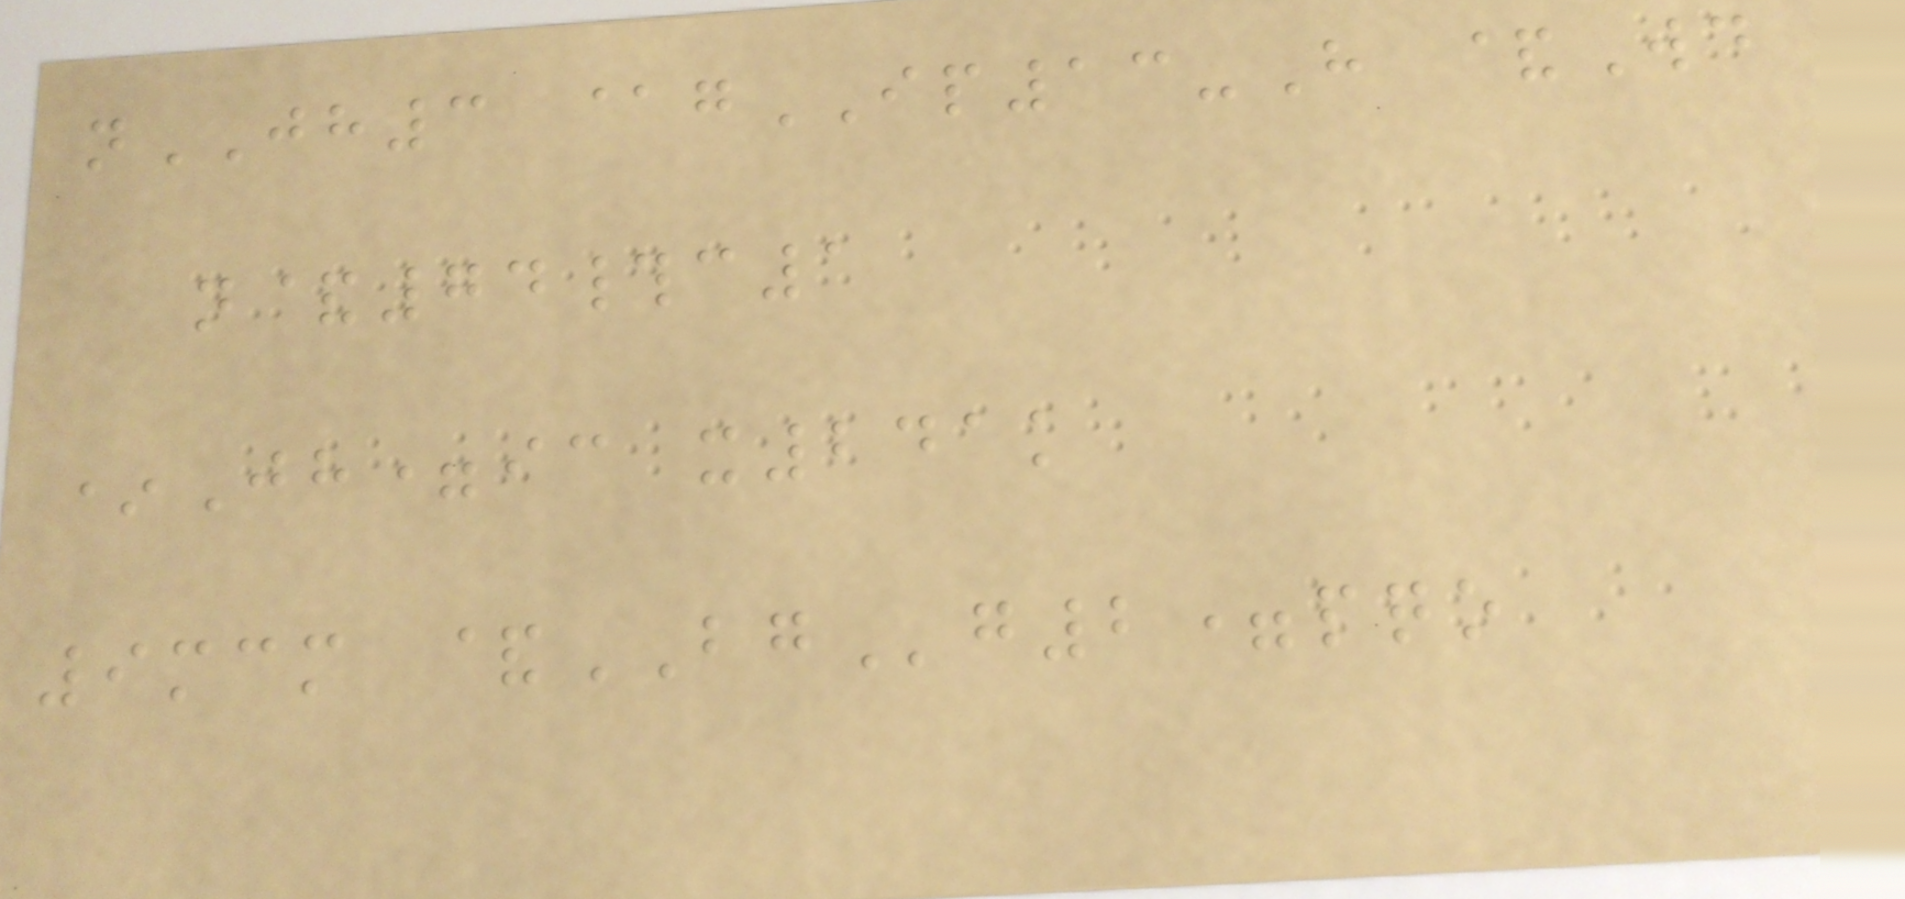nJH3 @gIP13-H &Wd
n&74#c1
*Jh=ic x241k
9mcm &BGg2=pqo
